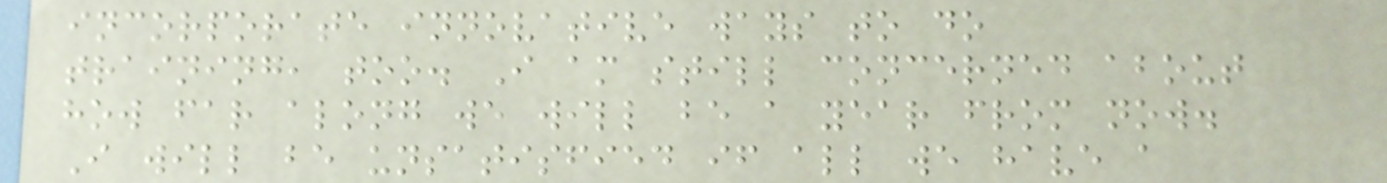incorporate innovative ways to do
training, too. I am still concerned about
how far along we will be a year from now.
I will be unsatisfied if all we have a
